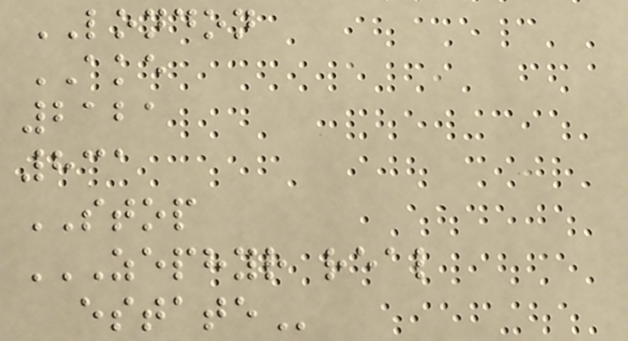LONDON
AKE
2121
831
STOP
ZEPHYR REAL
ESTATE
